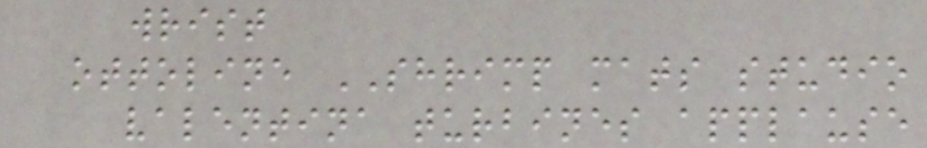wrist
ottoline SHRIMP mats studio
valentina turbines applause
